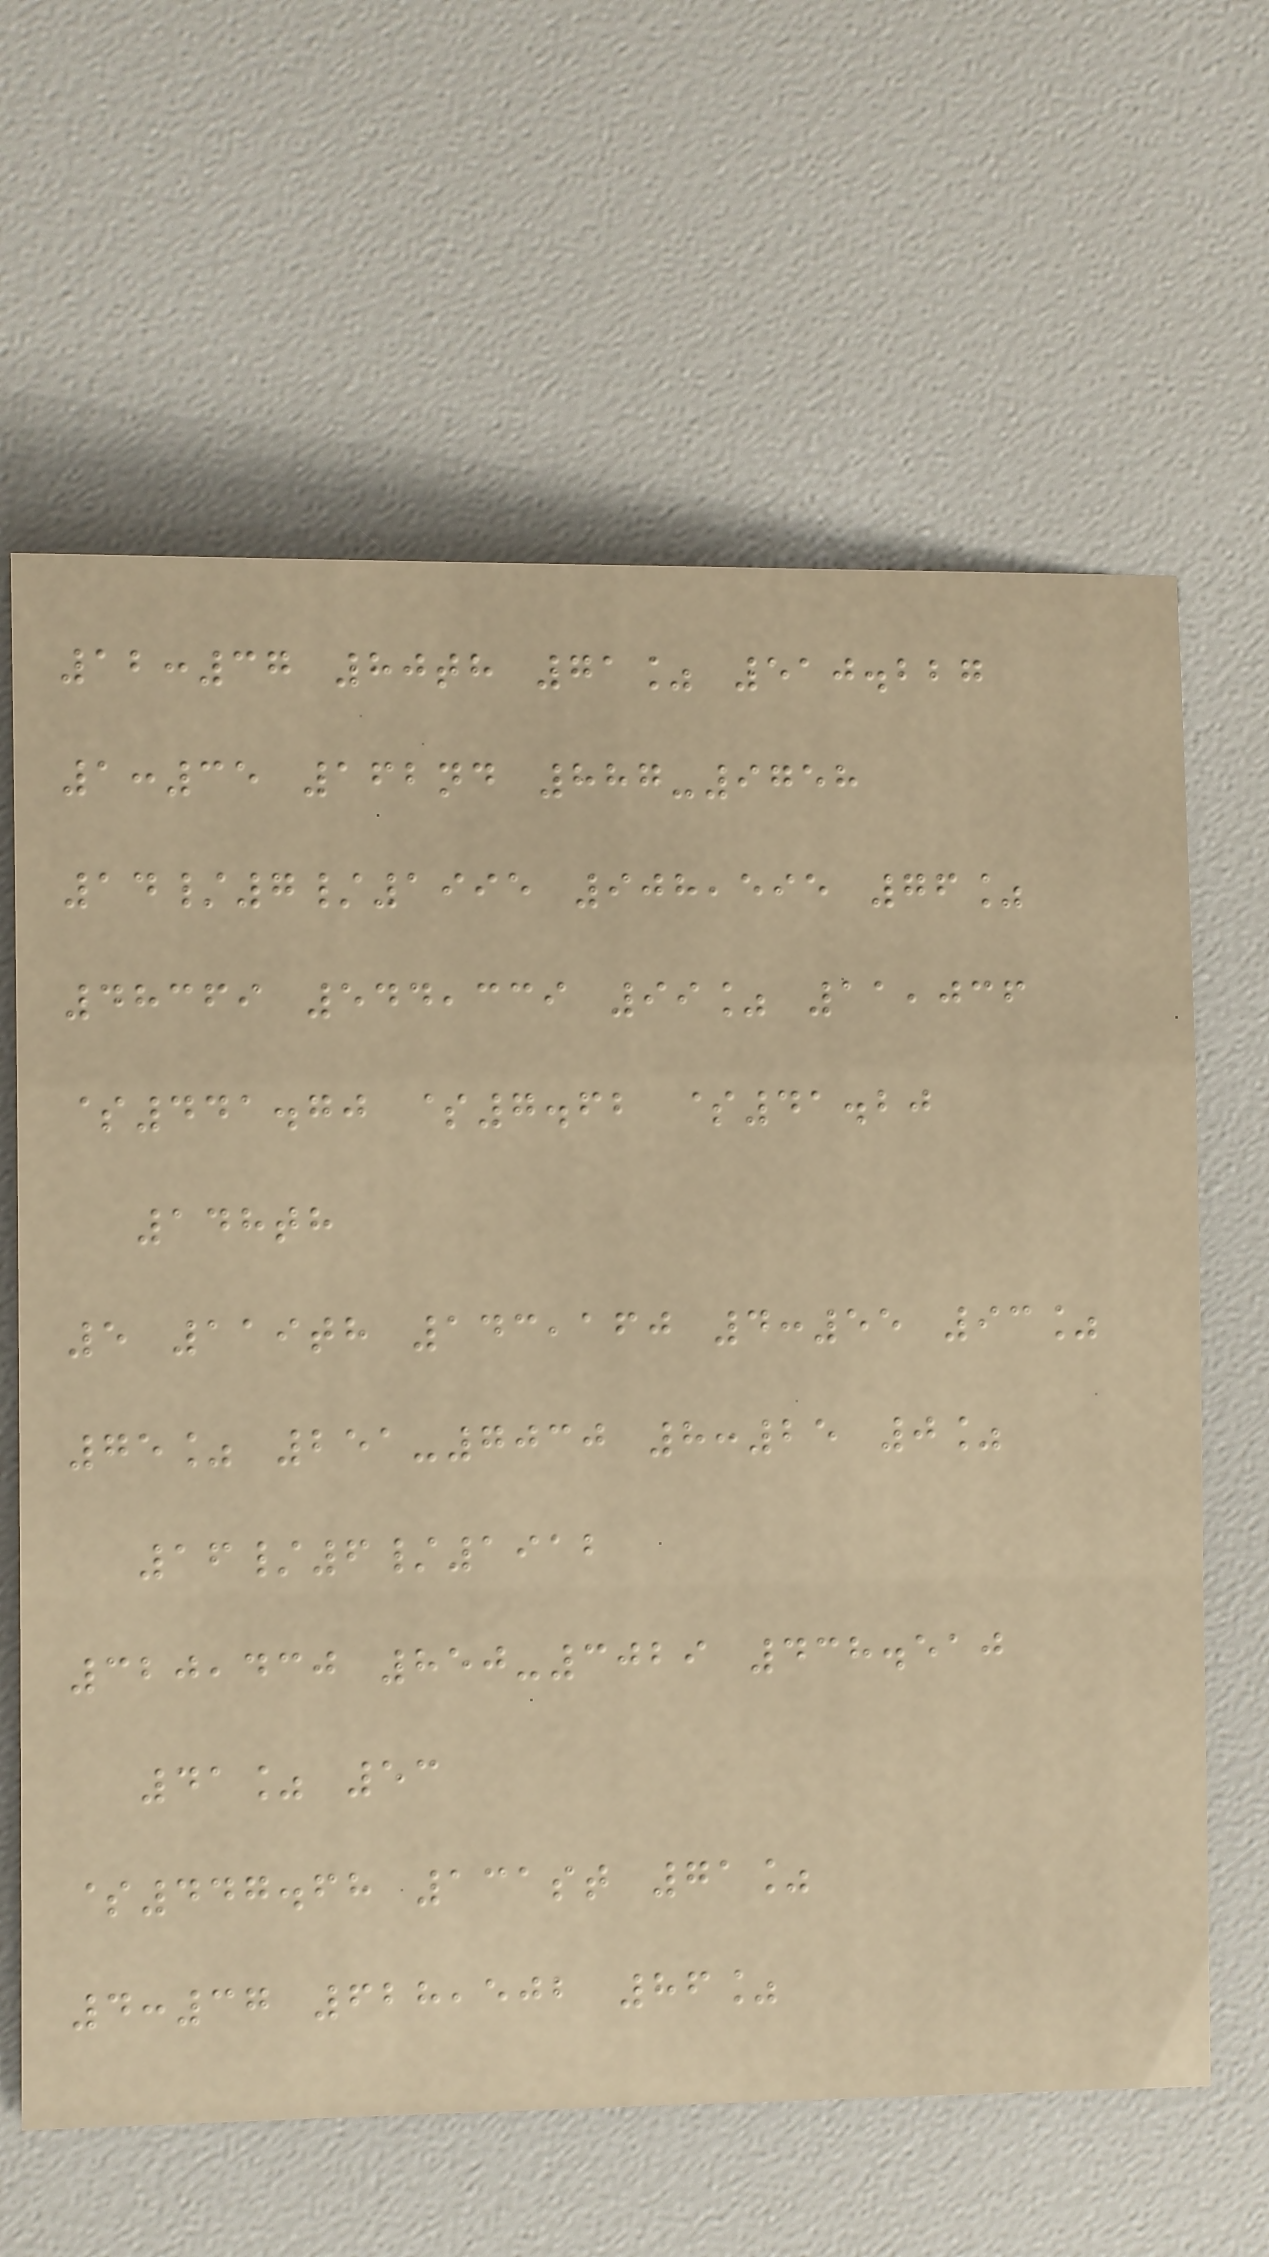12:37 80th 71% 510.227
1:35 162nd 887-9758
14/7/1995 908,595 76%
48369 544,339 99% 11,036
$441.70 $7.62 $41.20
148th
5 119th 143,160 4:55 93%
75% 251-7030 8:25 0%
16/6/1912
320,430 850-3029 438.510
41% 53
$447.68 131st 71%
4:37 628,502 86%
